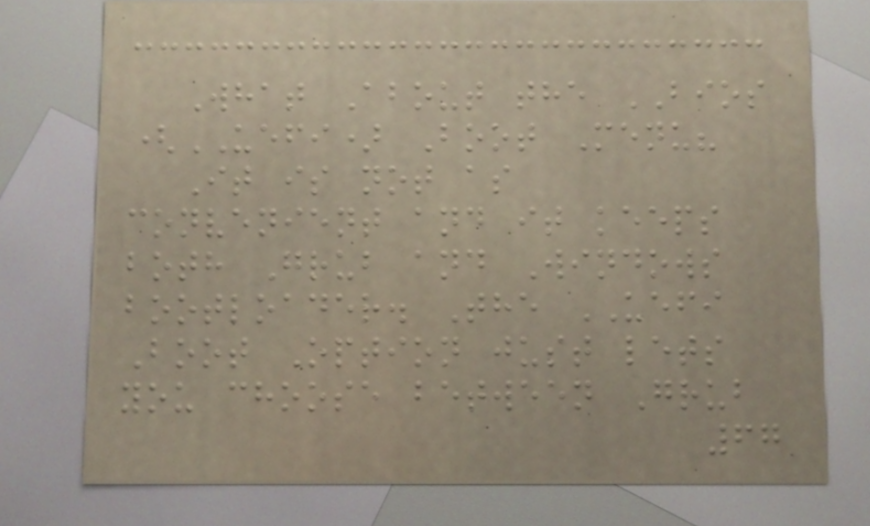What About the BIOS
(UEFI) Boot Menu?
It is not as
convenient and it keeps
both Grub and Windows
bootloader. The UEFI
Boot Option just lets
you choose between Grub
67
